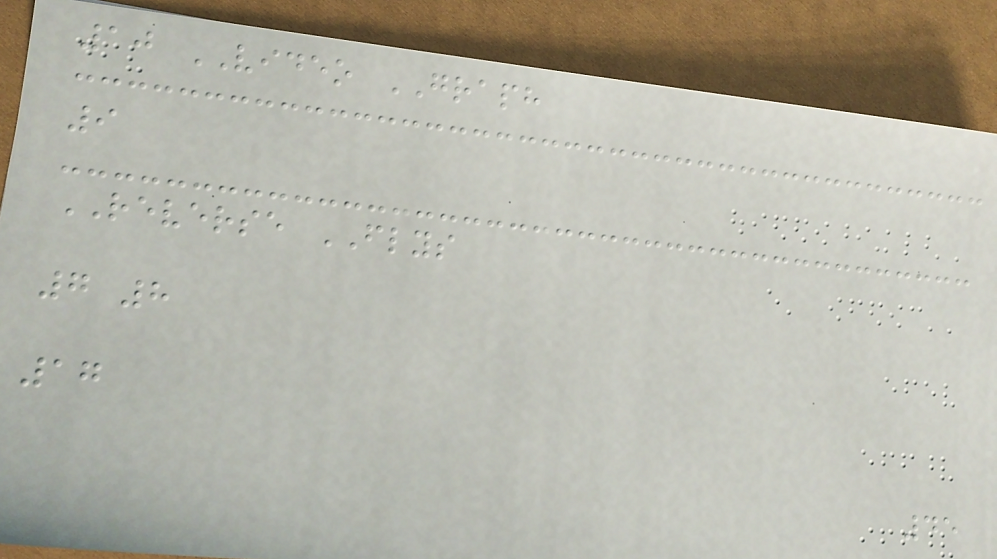10 VIDEO GRAPH
9
REVERSE FLYS
7 8
17
45
